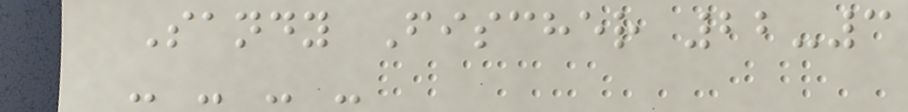Sandy Fischer 22-3
- - - -
